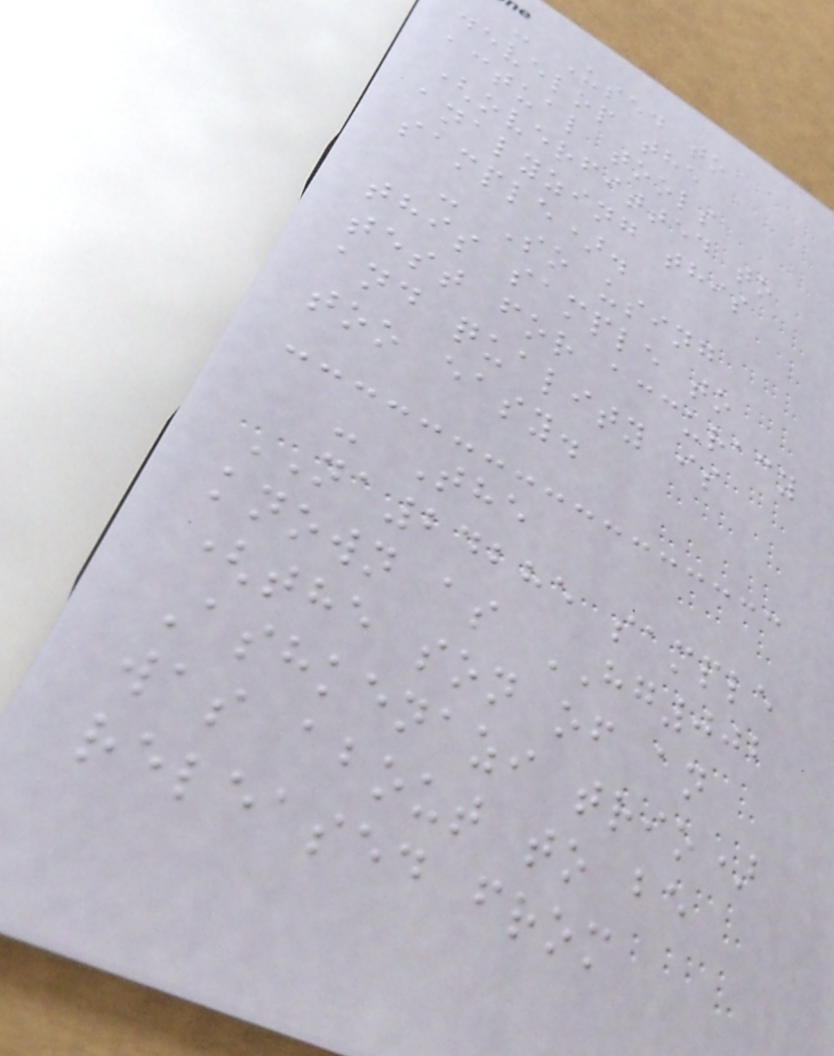- Used to
develop the
actual tools
(overfitted to
analyzing this
sample).
- So using
this sample to
test for accuracy
and quality is
too easy.
- The
NA24285 sample
known as HG002
(the son of an
Ashkenazi trio)
was about to be
released from
